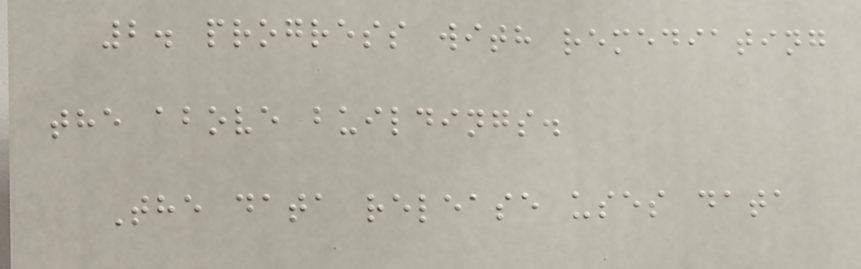2. progress with remediating
the above buildings.
The data release uses data
